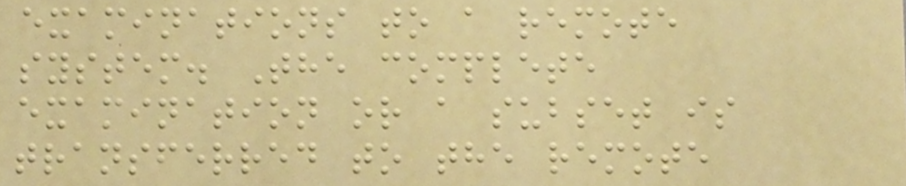examinations to a remote
system. The complete
examination or a subset is
transferred to the remote
